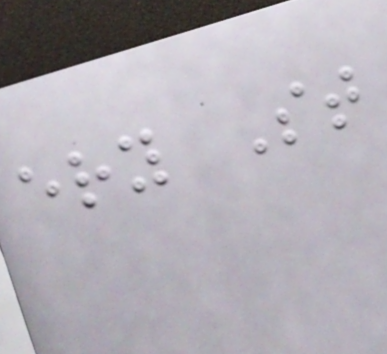ery St
